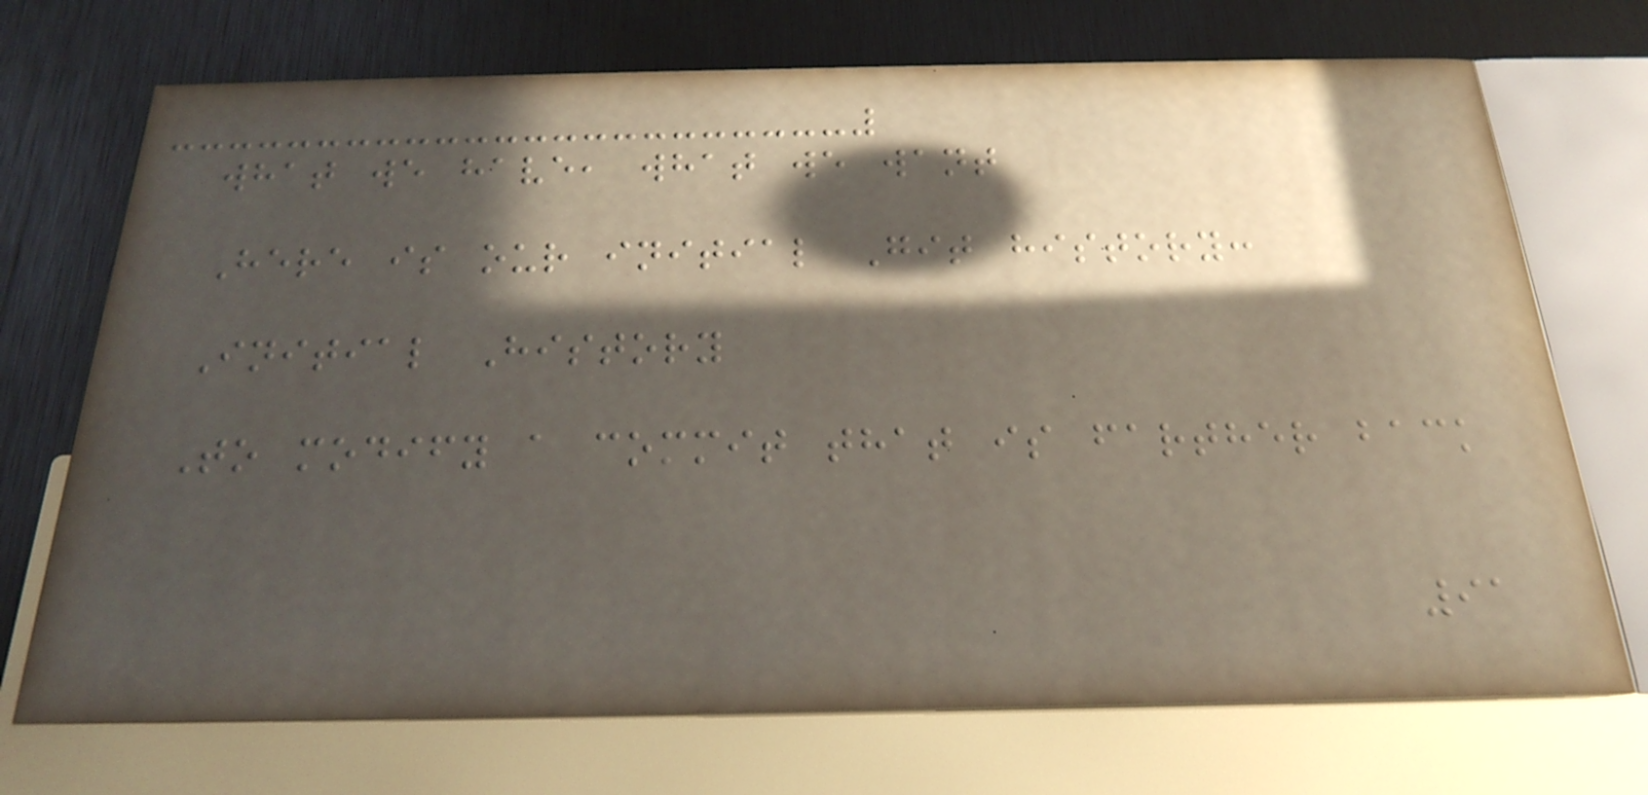what we have, what we want
Here is our initial Git history:
Initial History
To modify a commit that is farther back
91
